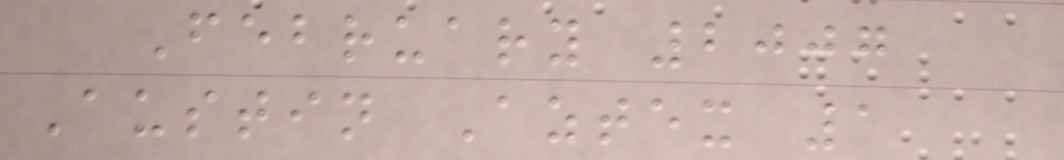February 2007
Austin Aztex 1
